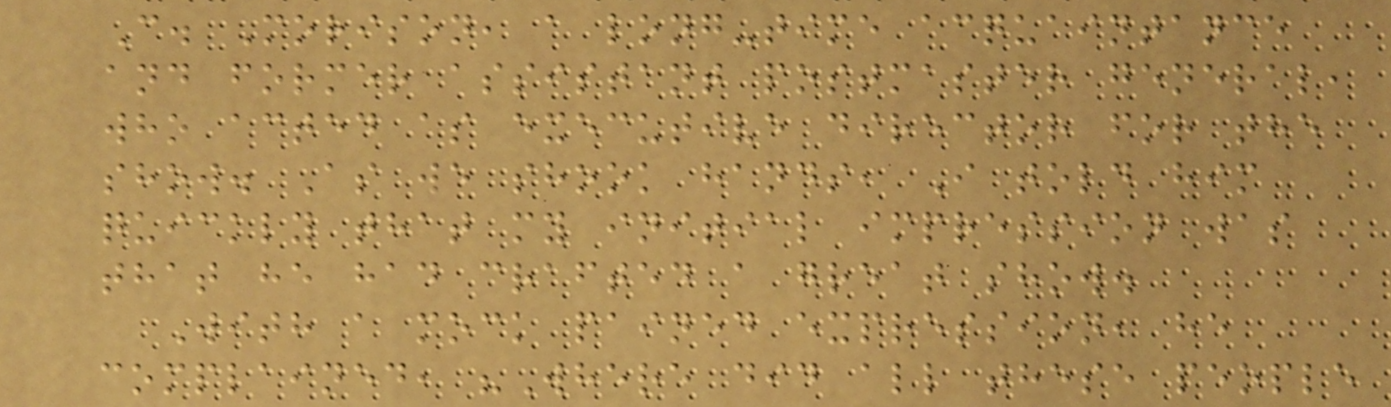C. Morison, a long-time acquaintance
and former assistant postmaster general,
who acted as executive director for the
show. As we shook hands, I told him
quickly that my initial impression was
that he had crafted a great show.
With a mock pained expression, he
complained, "Where did all these people
